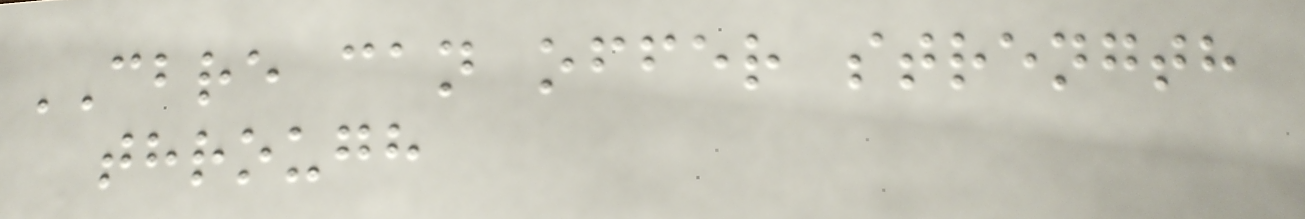CBRE can offer strength
through
